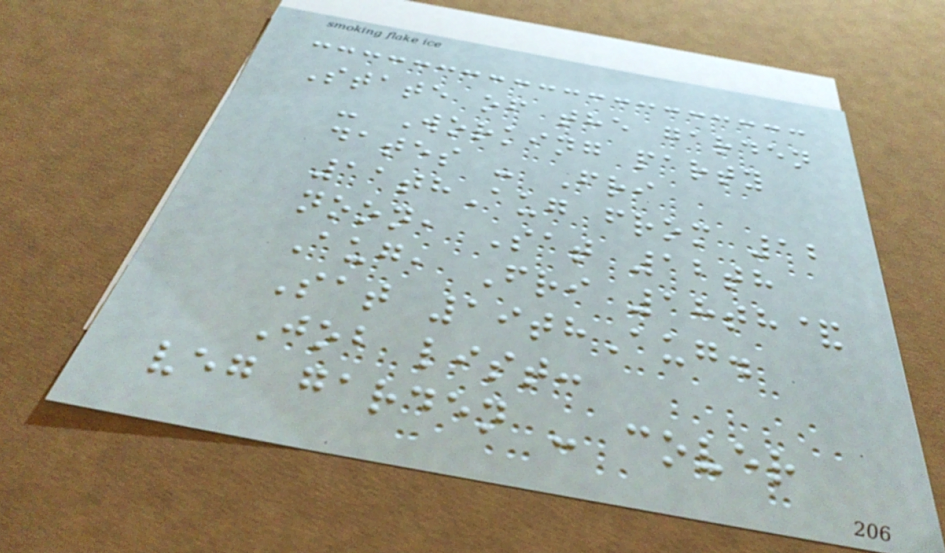State of the garden
- Working party
dates - Fri
11thAug from 12
noon, Sat 12th
Aug, Fri 18th&
Sat 19thAug.
Job list:
veg garden - cover
